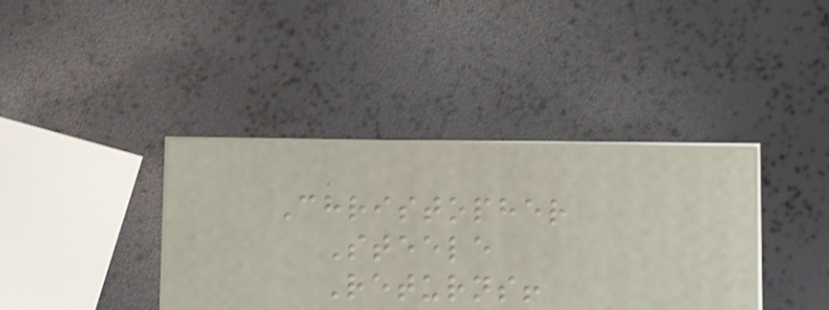Christopher
Steele
Returns!
